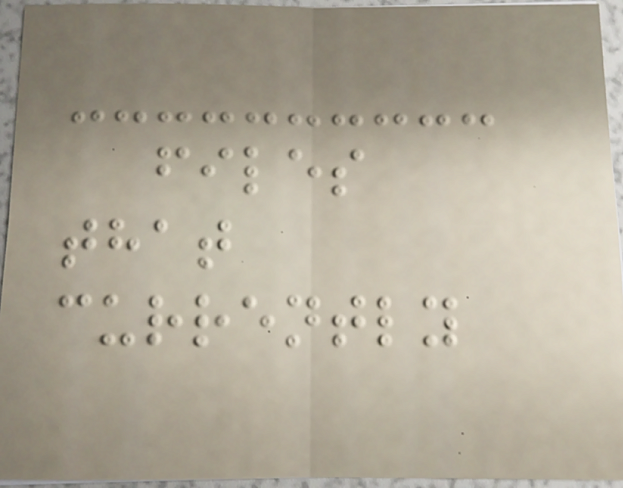files
that
currently
